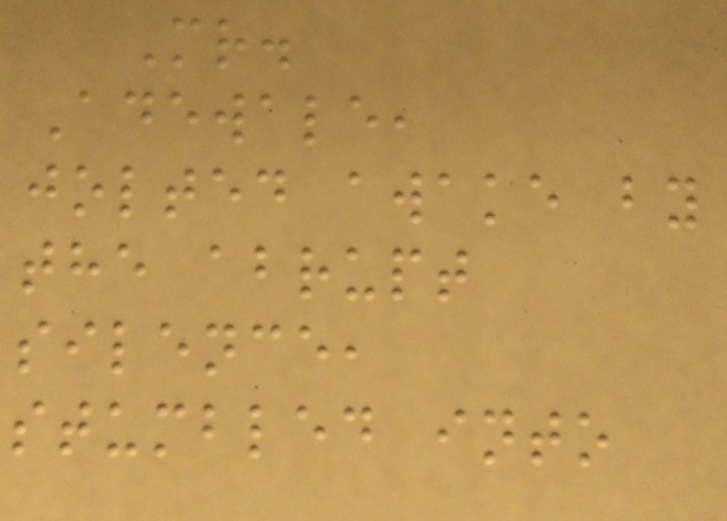Mr.
Adewale,
jolted awake by
the abrupt
silence,
stumbled into
